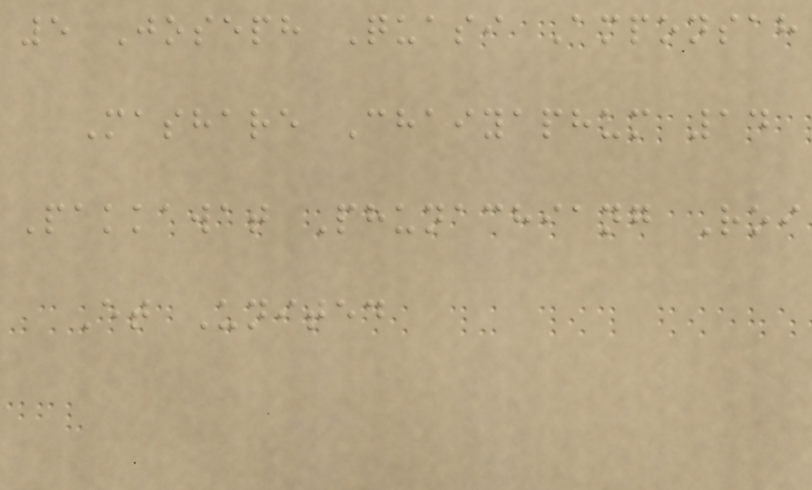5 Joseph Quasi Amponsah
Mashare Chaiyaphum 14
Pakkawat Phunachiang Roi
Et United
